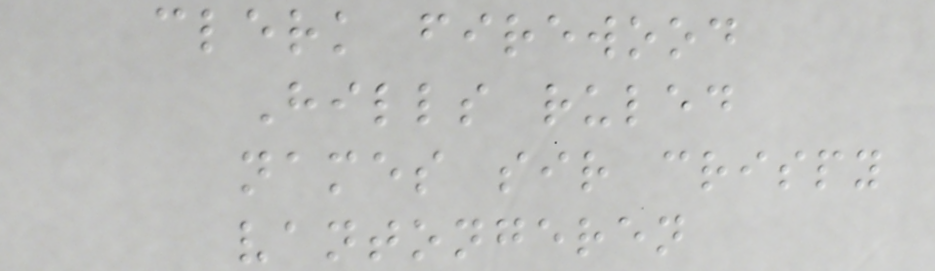clerk firewood
Hills ruled
names sir crispy
vantongeren
